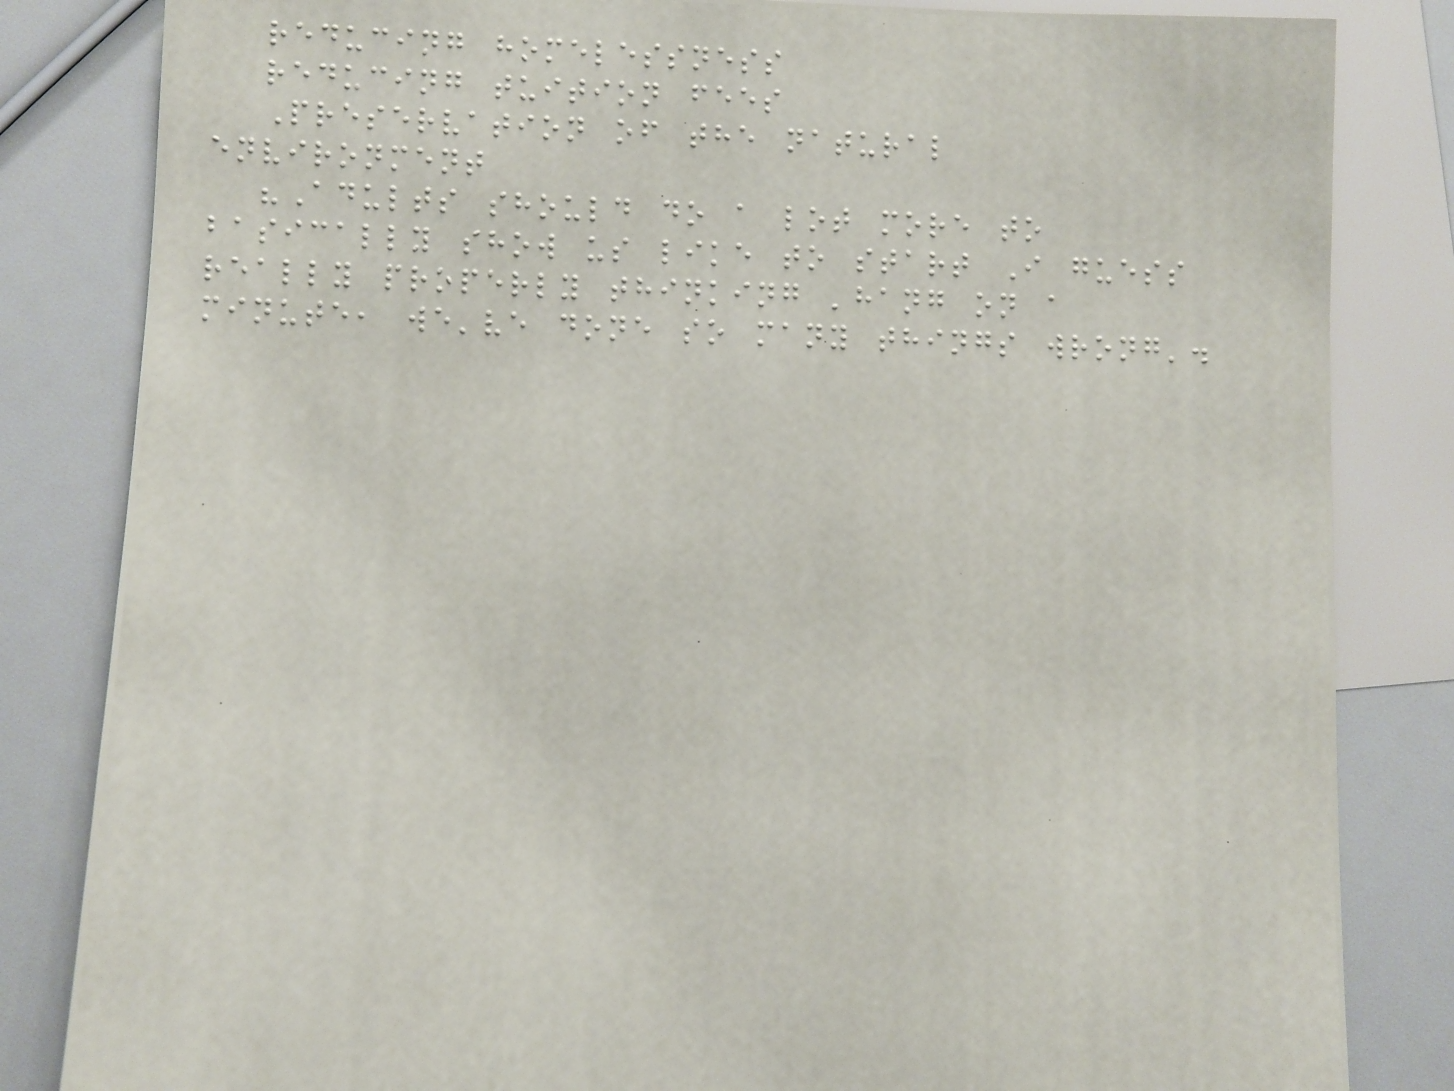reducing homelessness
reducing tuition fees
Preservation of the natural
environment
"Adults should do a lot more to
basically show us like to start I guess
really properly thinking 'hang on a
minute, we've done so many things wrong'.
